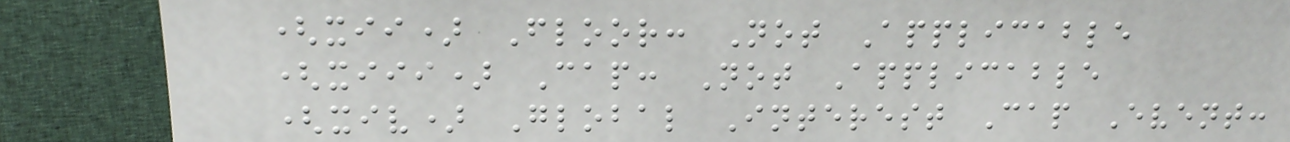(xii) Floor: Not Applicable
(xiii) Cap: Not Applicable
(xiv) Global Interest Cap Event:
